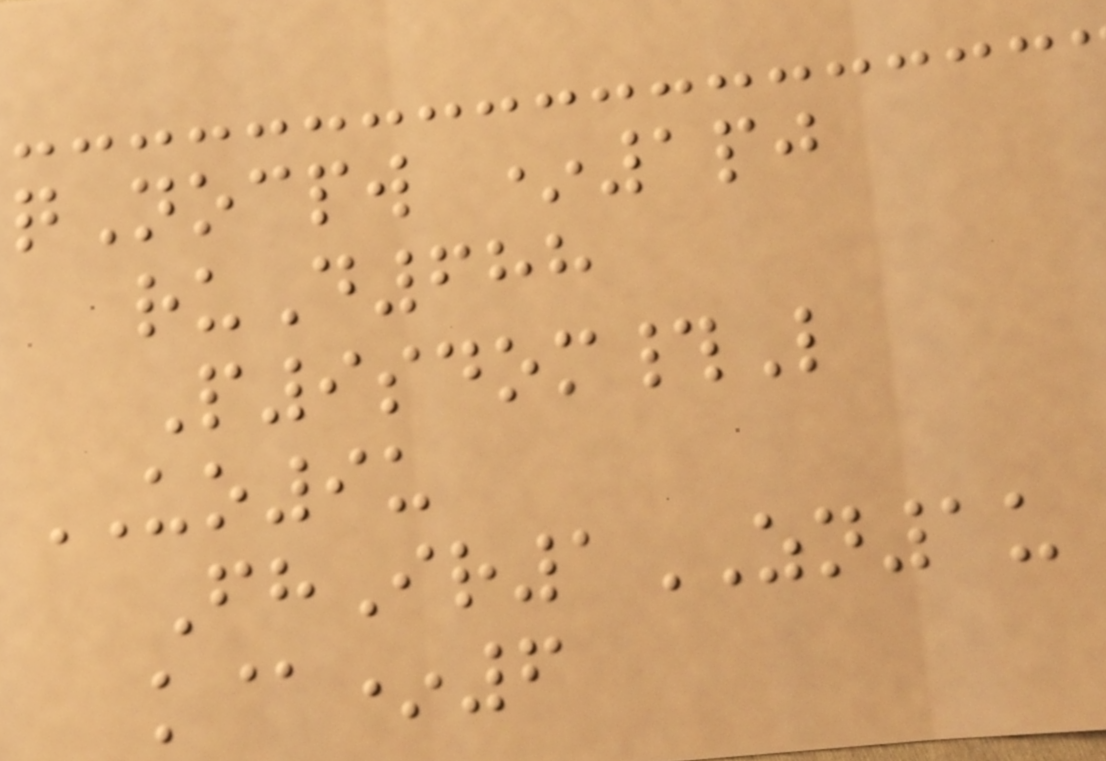qNocpw *1pj
ruD688
P9sdom#L
UO9u
FhIr1ZN1u
k@*6
